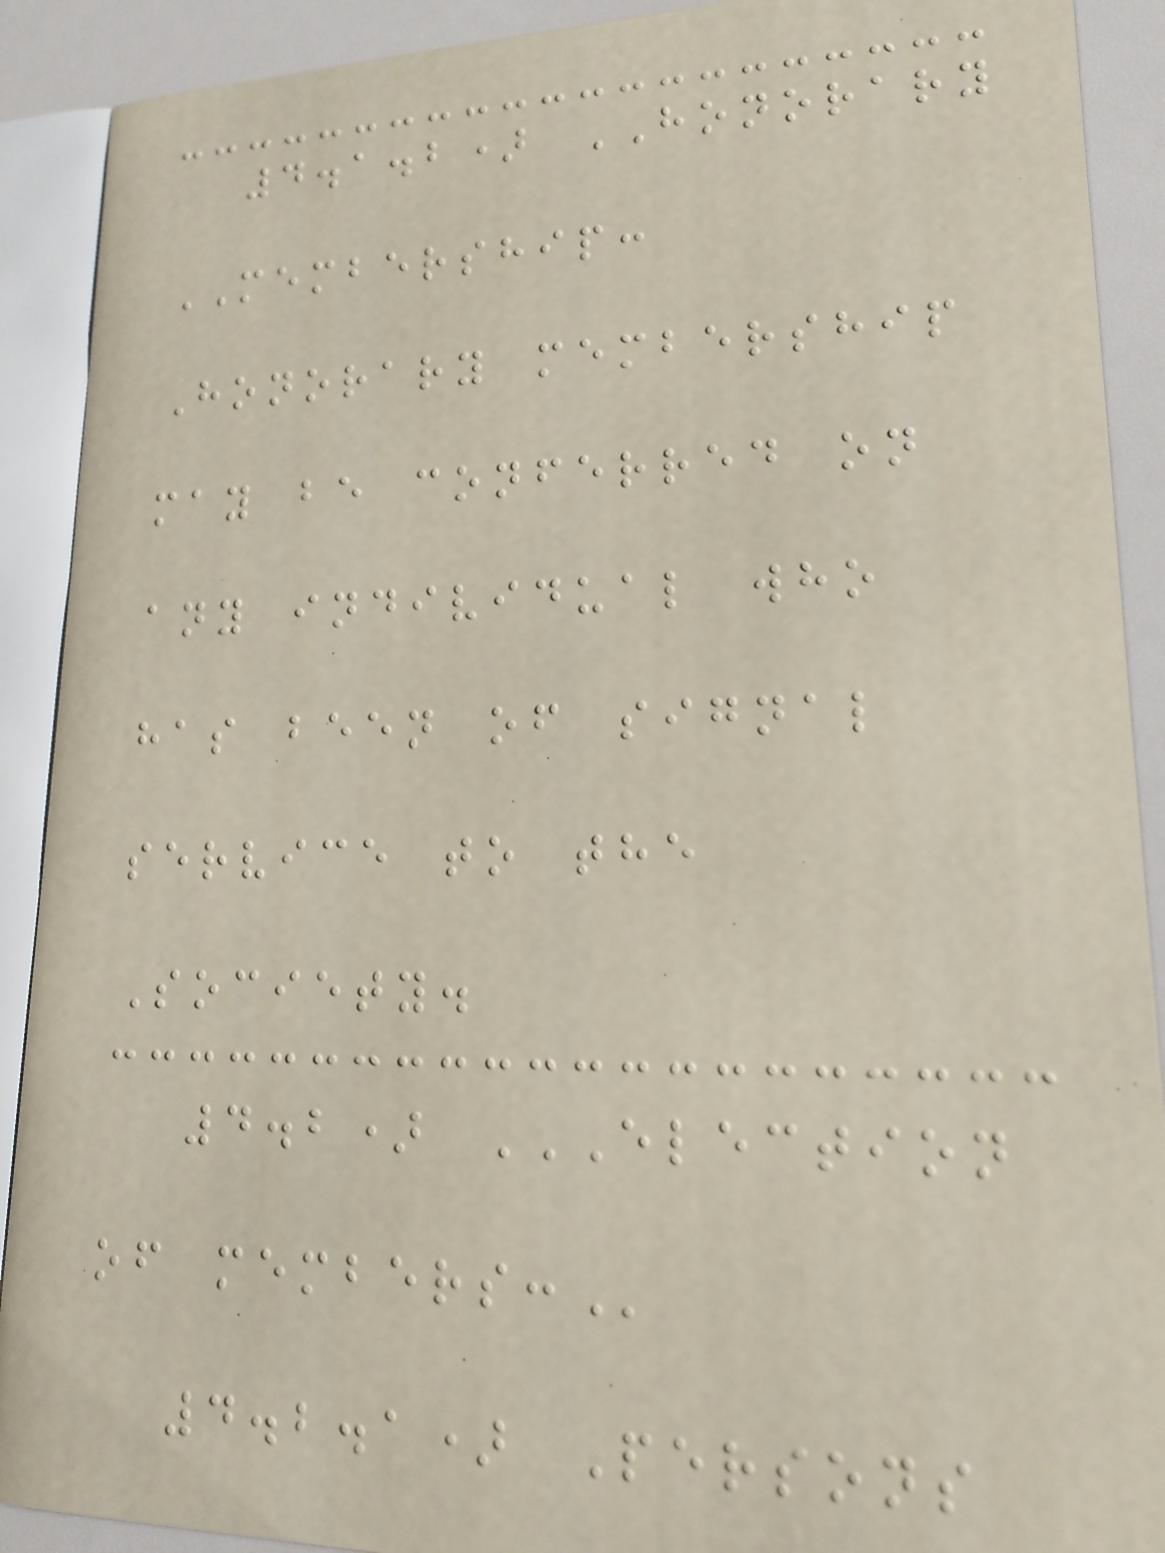4.1.2) HONORARY
MEMBERSHIP:
Honorary membership
may be conferred on
any individual who
has been of signal
service to the
Society.
4.2) ELECTION
OF MEMBERS:
4.2.1) Persons
